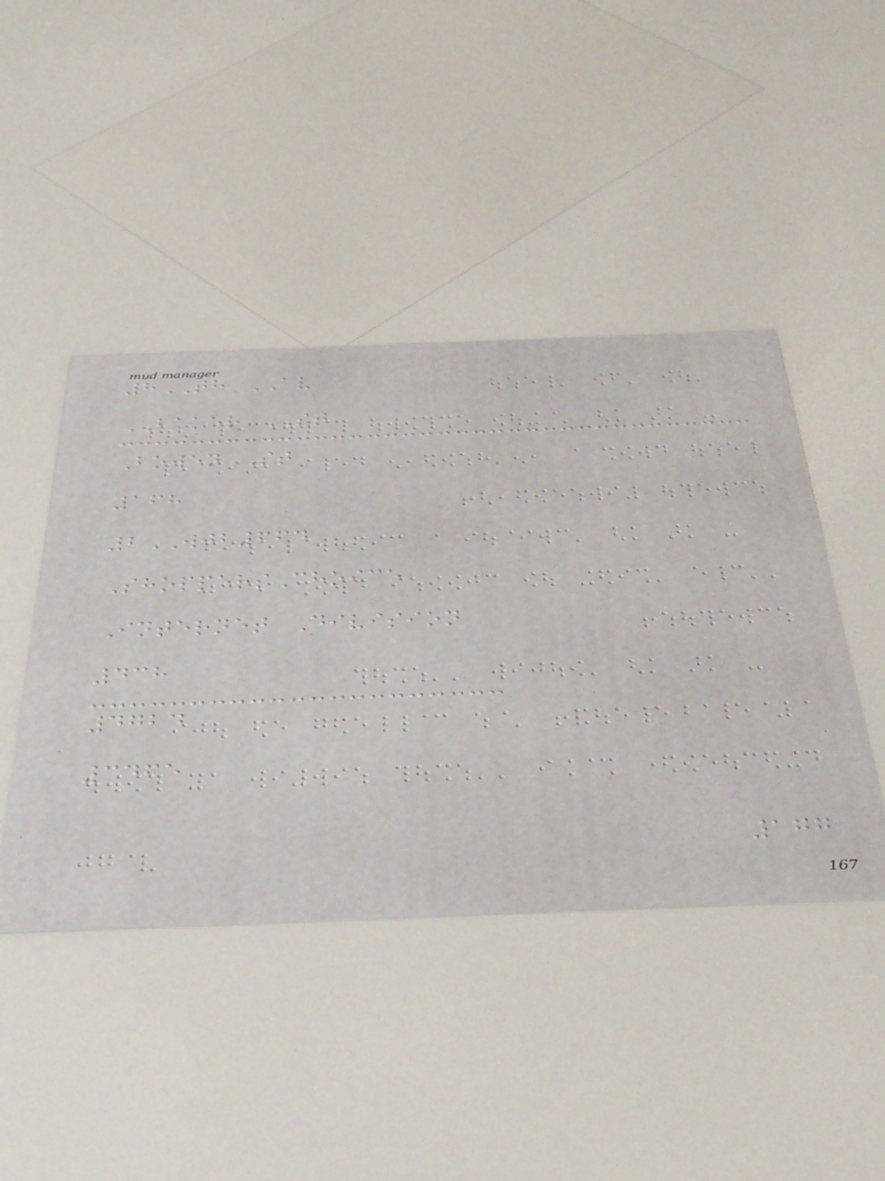8TH AV
BAKER ST
Bowen St
168
2WJB664
ShoppersChoice
Internet Division
438
4724
3465
177
